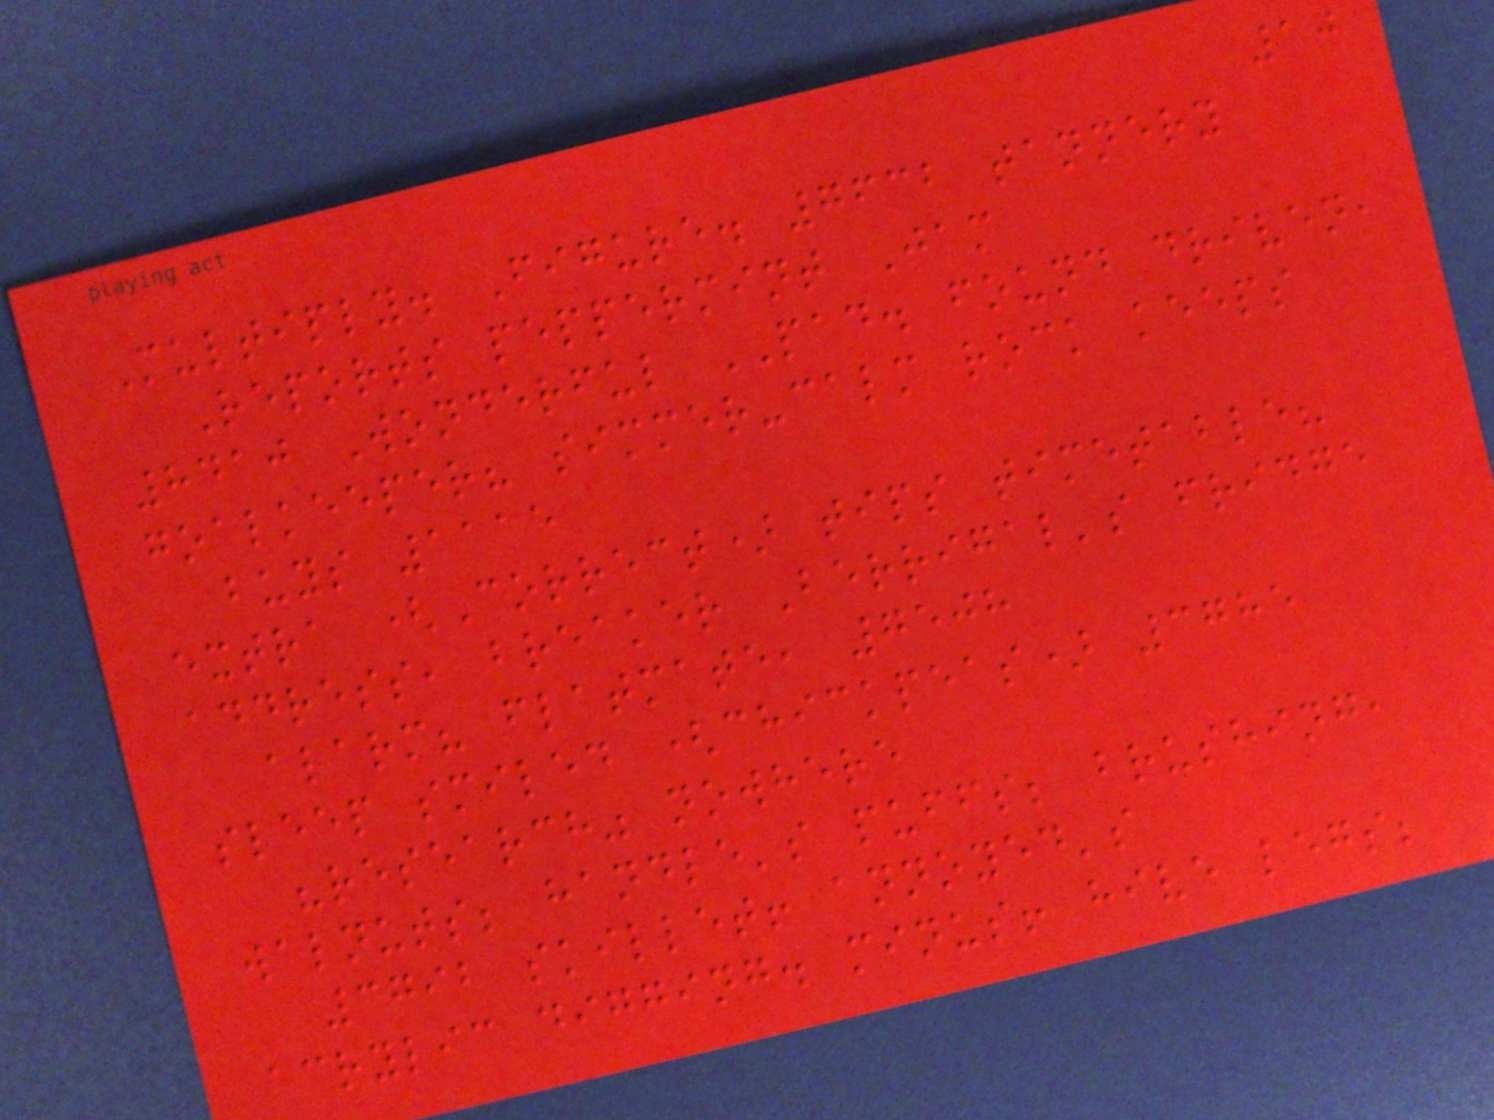10
Multiply. Figure. 7632 tannery
Reports peppermint Jam
8410 Wonderful PAD. found driven,
goalkeeper? simmer-calm rock keeps
buys 1115
extra (Correct) tips timetable?
address, breaker Berrigal's fridge
alarm? flatmate, 7508
sleep smiled (chickpeas) 3785
"research" nowhere
walnuts; handle's puffs; brushing,
3792 skillet! annoyed's
acrylic digging. minus! hive legs;
